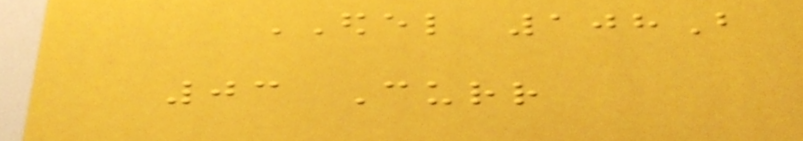EDEL 108B
03 Curr
